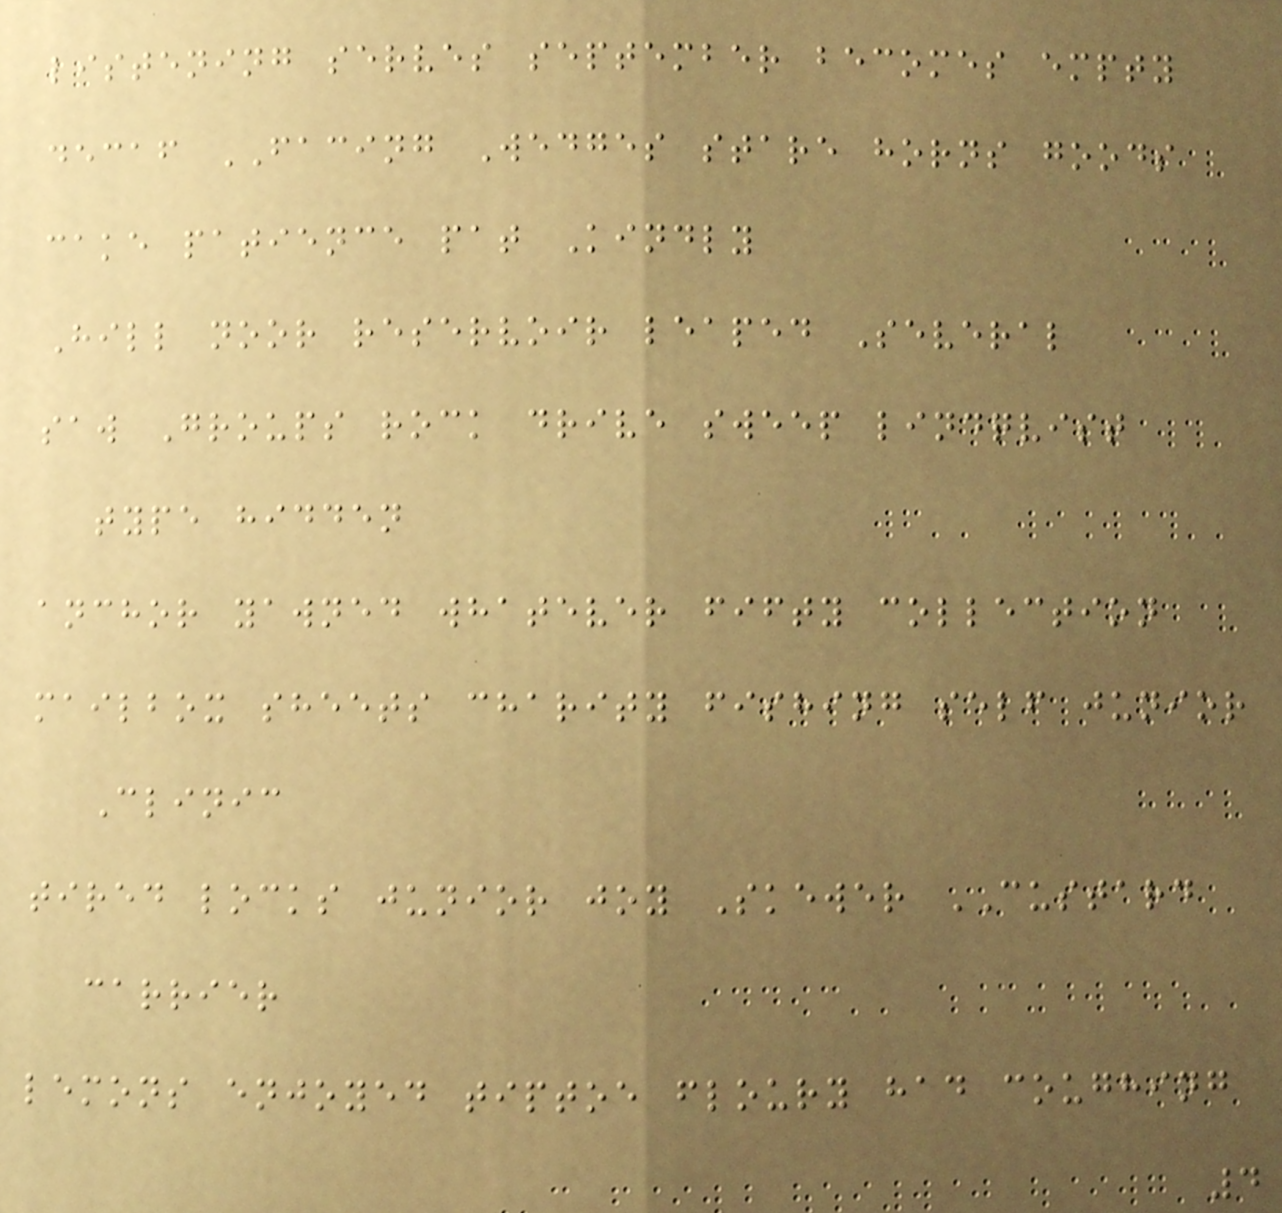listening serves september becomes empty
decaf FACING Wedges stare horns goods
cake patience pat Kindly
Hill noor reservoir leaped Several
saw Groups rock drive sweep lindqvist
type hidden
anchor yawned whatever fifty collection
mailbox sheets charity fishing self junior
Clinic
tired locks junior joy Skewer CUSTARD
carrier
lemons enjoyed tiptoe floury had coughing
4
